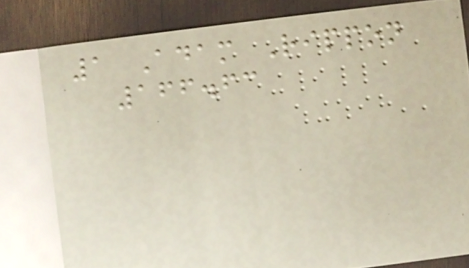1 Adam Rippon
166.63
